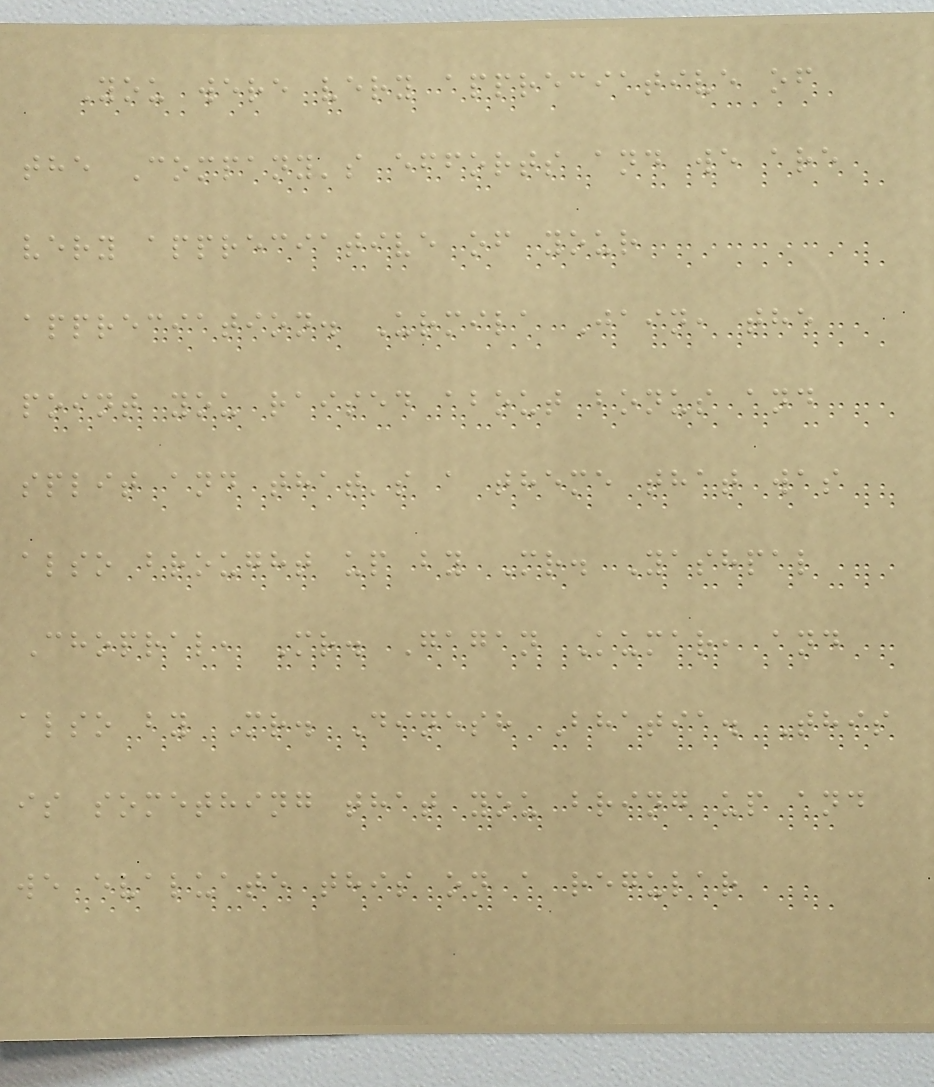You were very appreciative of
the Company's efforts and we are
very appreciative of your
appreciation. Urmila Jain, the
point you raised about bonus and
split and that's a theme that was
also brought up by Mr. Yashpal
Chopral, Mr. Gagan Kumar, and
also by Mr. Dinesh Bhatia. This
is something that you bring up and
we evaluate this on a regular
